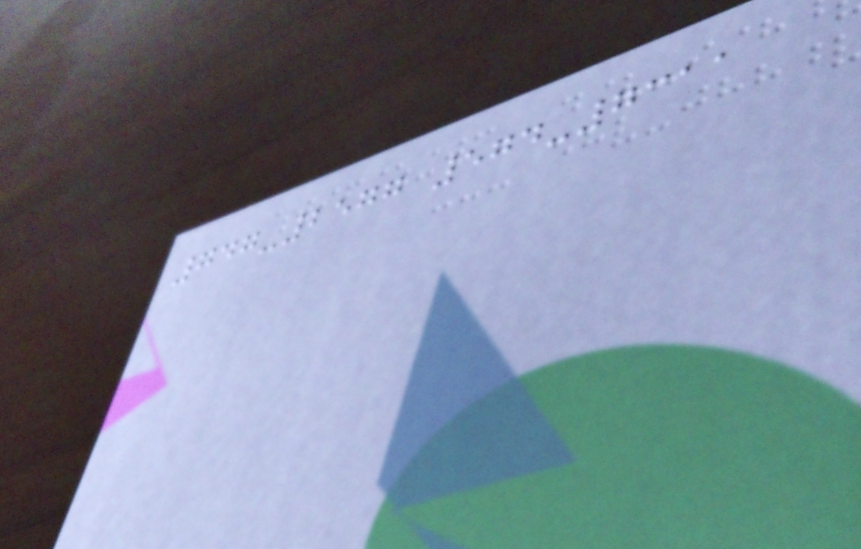747-2577 574-7311
